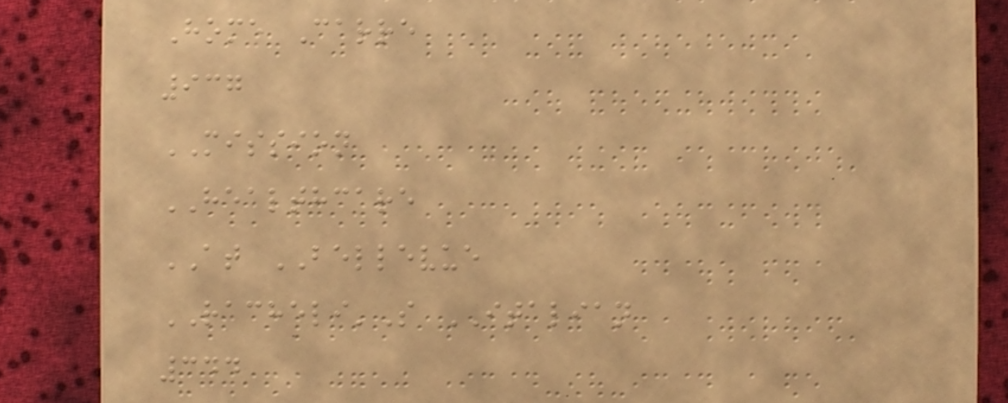Home Carre
937
MISSION
HEALTHCARE
AT BELLEVUE
RACHELI'S ITALIAN
344
